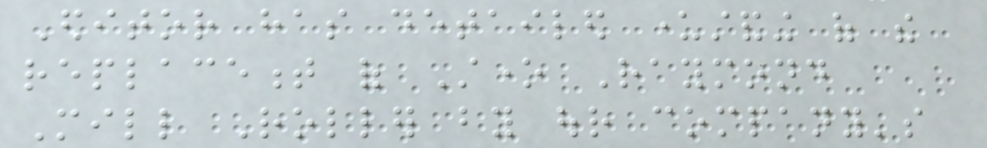Editor has detailed understanding of the
replacement of Stone Raymond
Mill Roller by our company's
